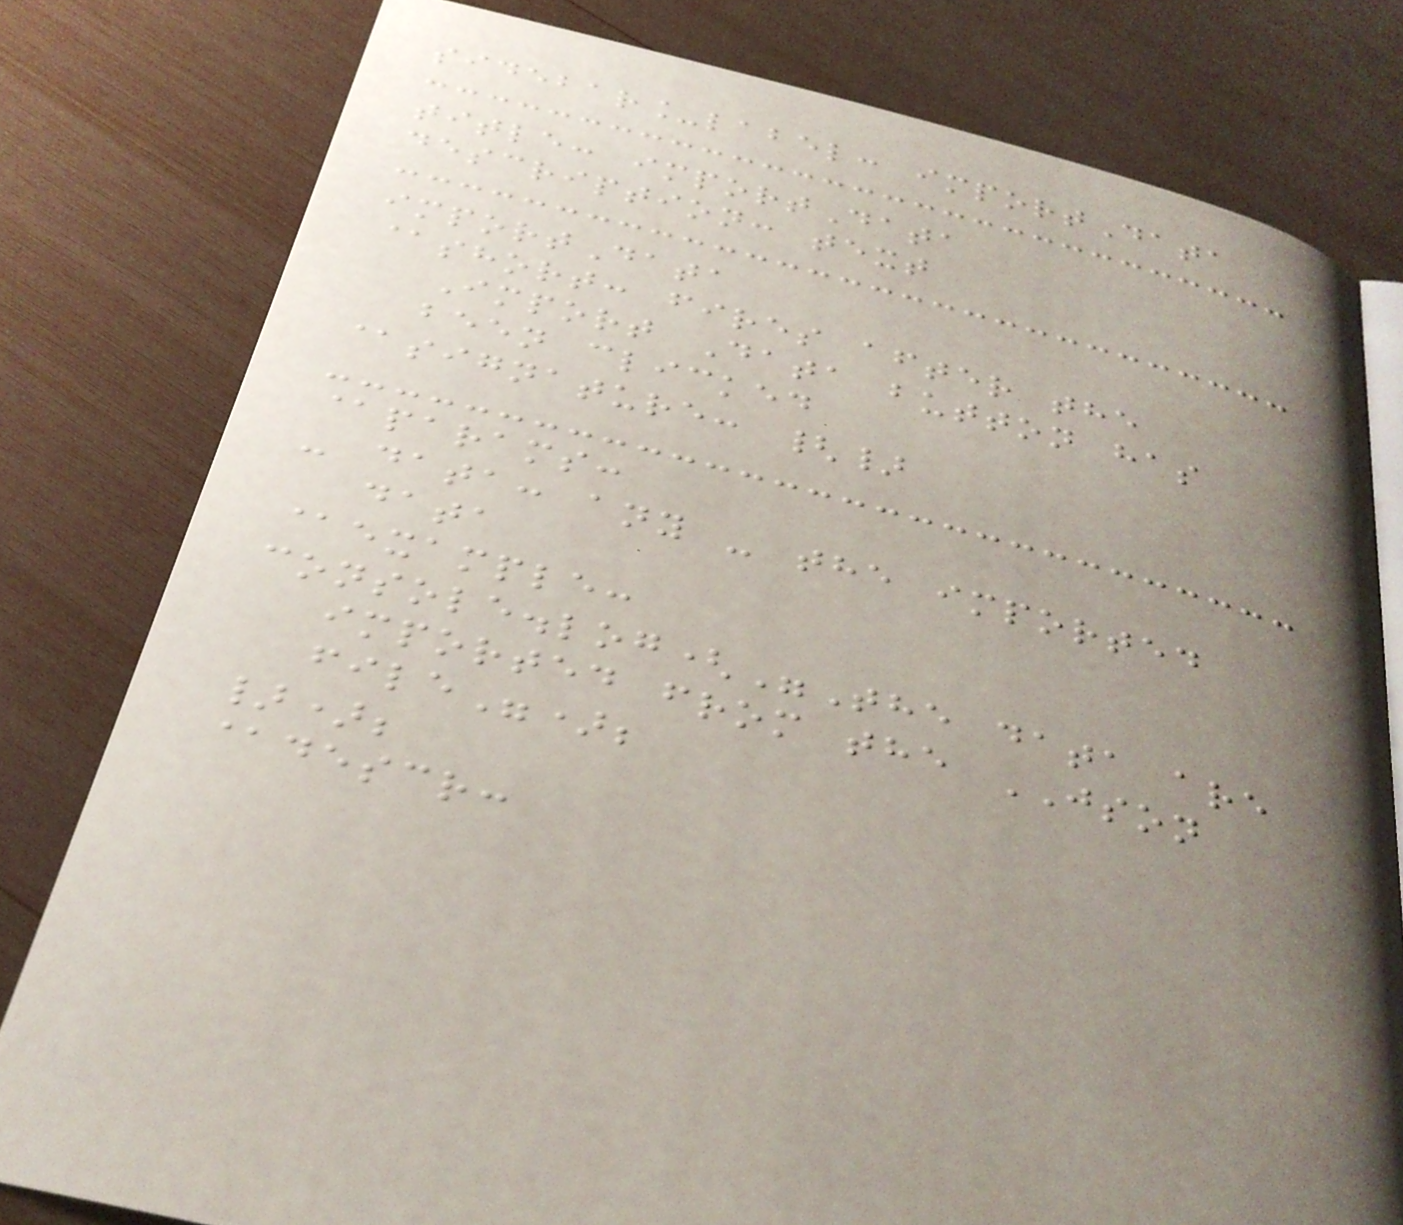sidebar_label: importData
title: importData
description: text
importData
@short: fires after the
Import Data button has
been clicked
@signature: {}
@params:
- data: any - the imported
data
@example:
console.log("The data are
imported from the JSON
file");
});
@descr:
